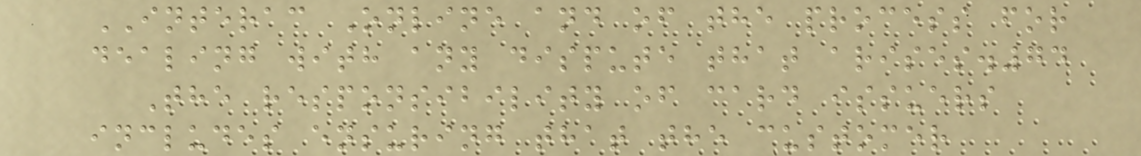INTERAC Online and of the process for
dealing with any dispute that arises.74
The responsibility of card issuers
includes ensuring that the customer
